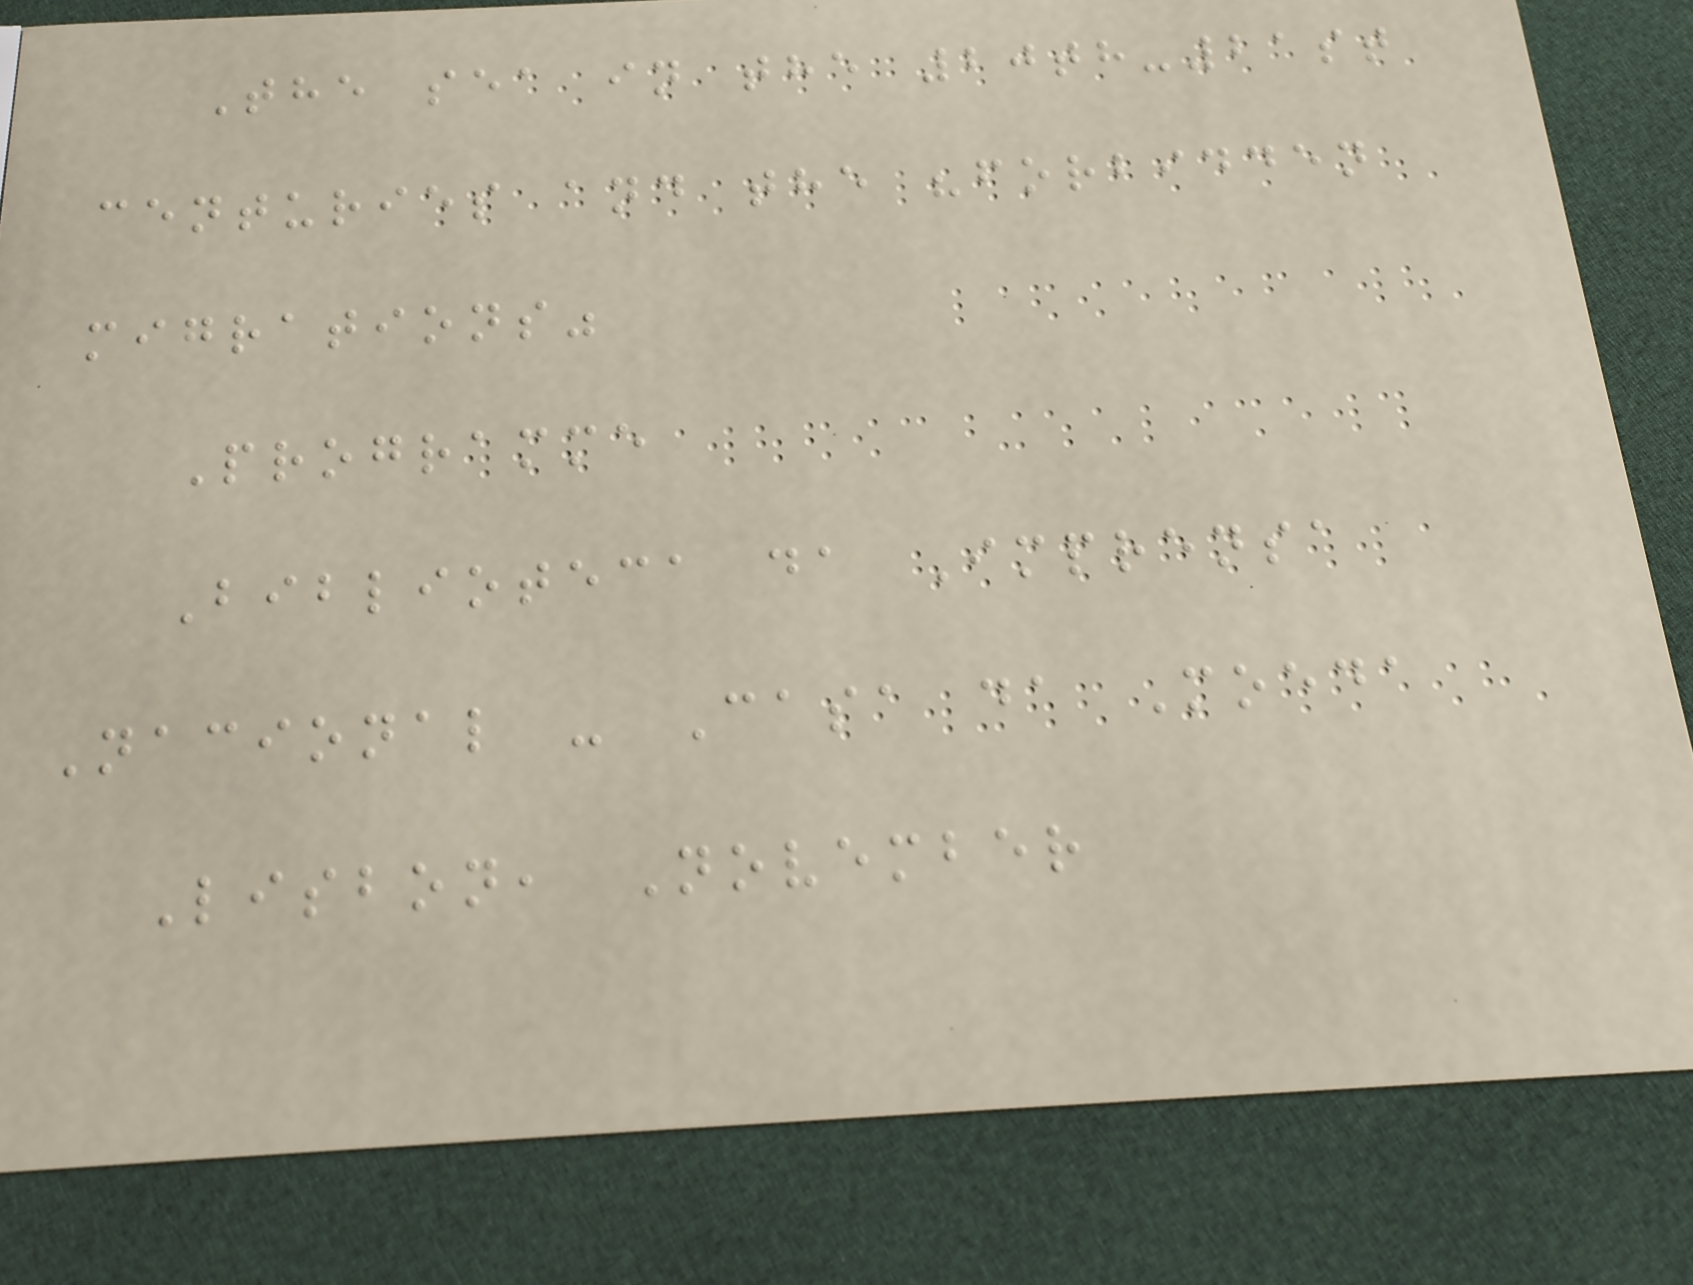The sea in the 20th-21st
centuries and the "forbidden
migrations"
Programme
Biblioteca da Imprensa
Nacional - Casa da Moeda
Lisbon, November
